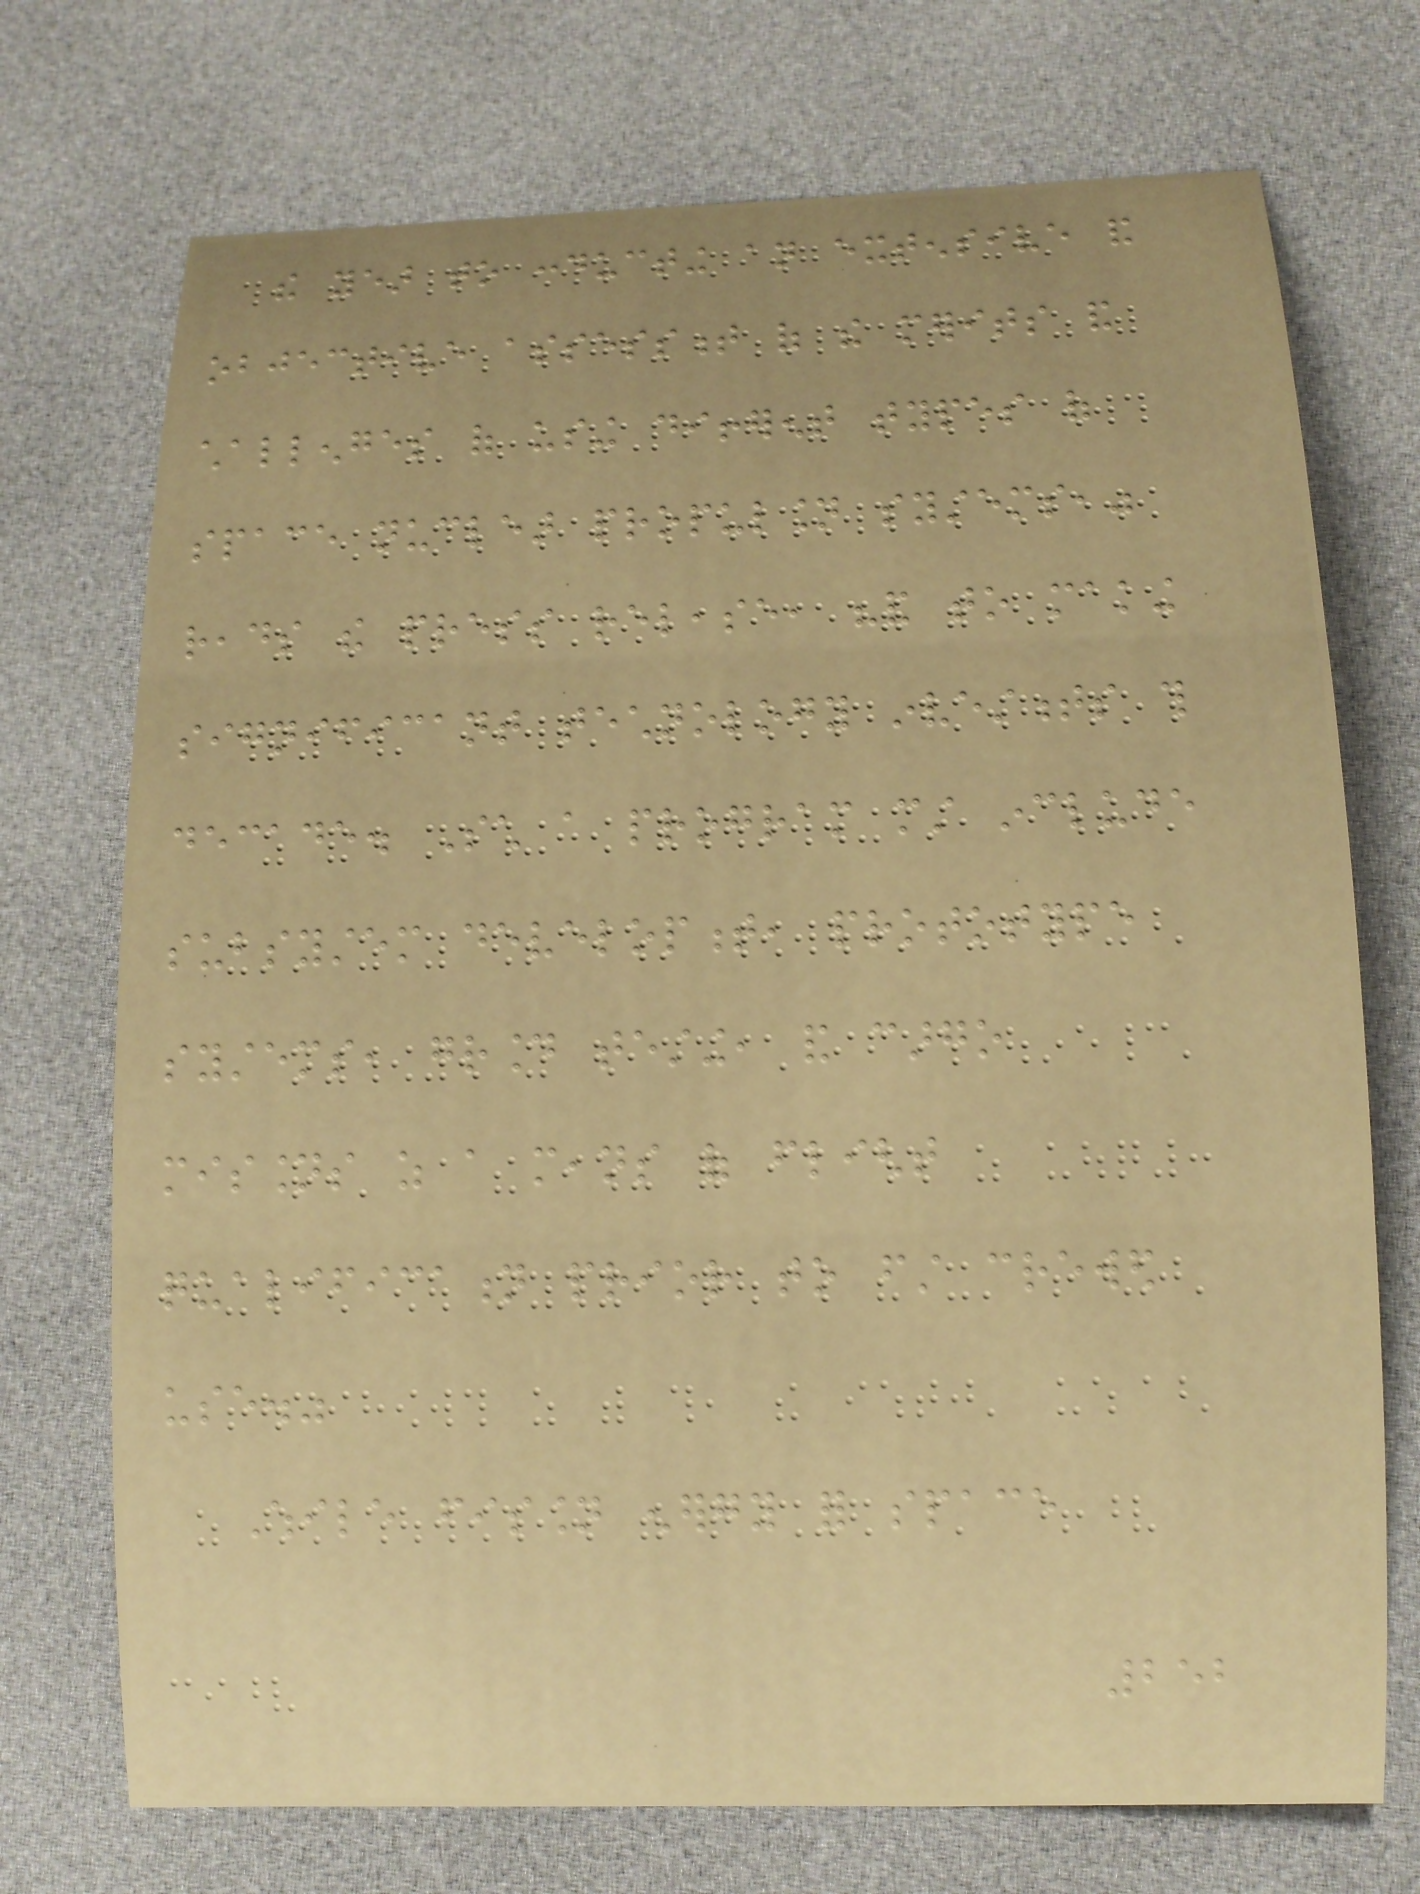the year to conducting an extensive and
objective assessment of the merits and
challenges of using different types of
space nuclear propulsion systems,"
reads the press release, "and to making
significant technology investments this
decade. Such a program must include
subsystem development, prototype
systems, ground testing, and cargo
missions as a means of flight
qualification prior to first crewed
use."
While fission energy for space
252
